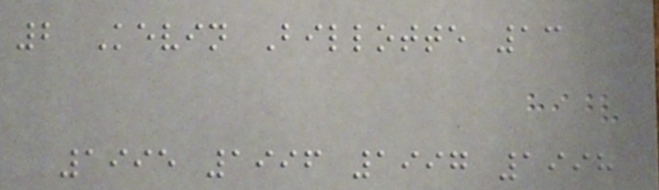2 Kevin Billotte 13
1995 1996 1997 1998
